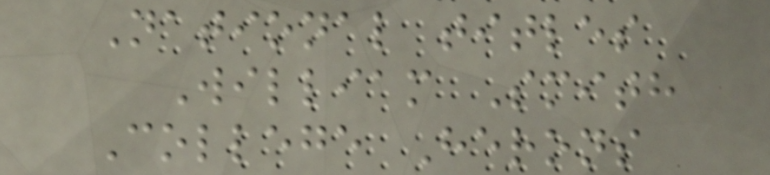National titles
William Smith
College Herons
